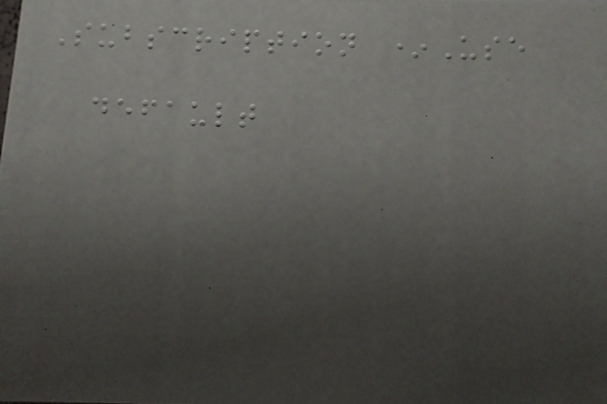Subscription *Use
default
